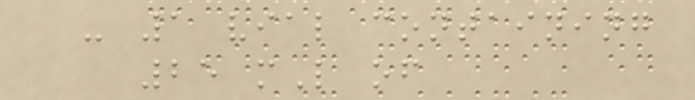- 1 vial containing
25 mL of
